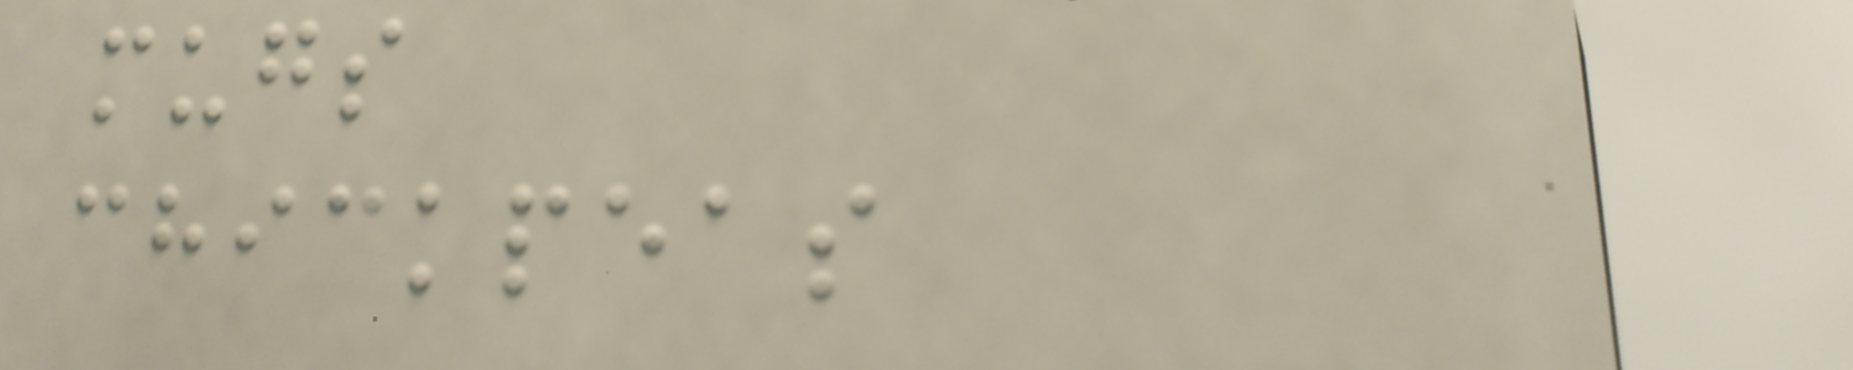mugs
chickpeas
